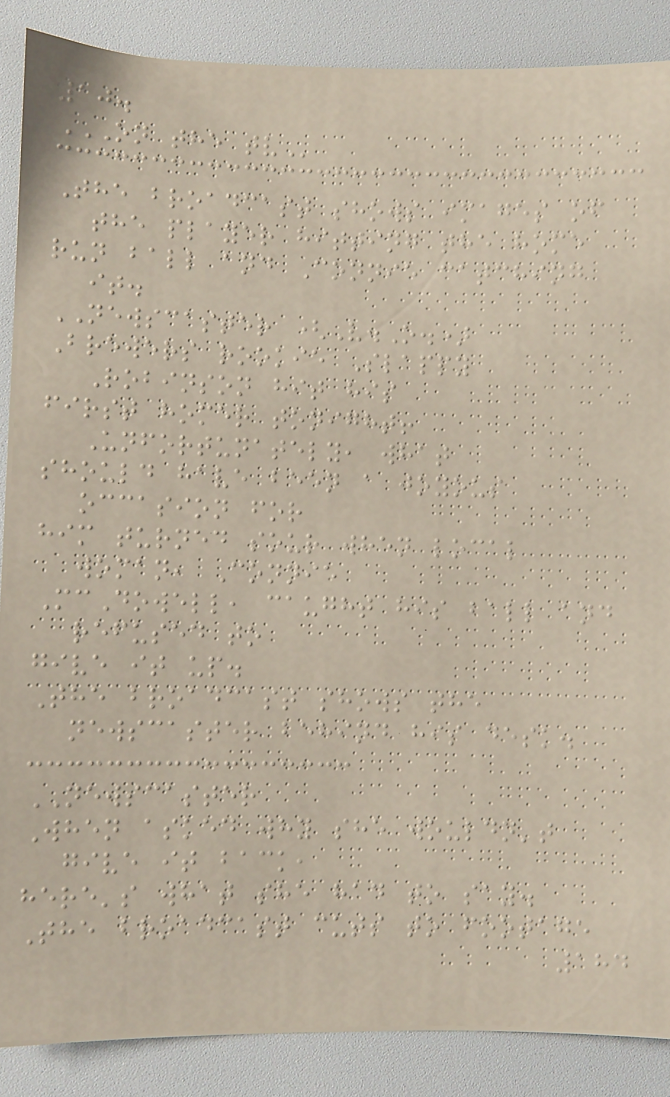10.
ON THE TV
The broadcast shows images of
the player hitting the home
run ball and Connie catching
it.
NEWSCASTER (V.O.)
Brewers rookie Slappy
Robinson hit his
first homer tonight!
Unfortunately, what
should have been a joyous
occasion for
him turned sour when local
woman, Connie
McDowell, caught his ball and
refused to
give it up.
The broadcast shows the
newscaster behind his desk.
NEWSCASTER
When asked why she wouldn't
give it back,
here's what she had to say.
The broadcast cuts to footage
184
